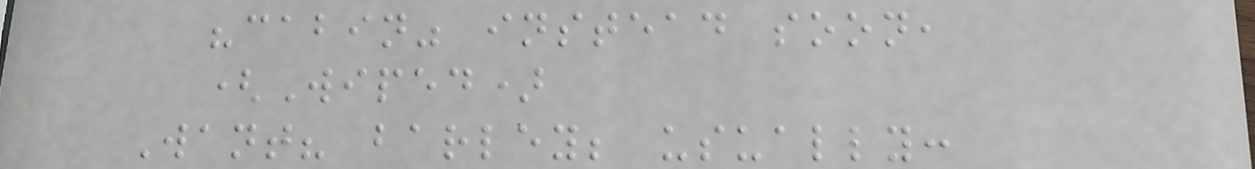"cabin" instead soon,
(Wiped)
Want? barley; usually:
